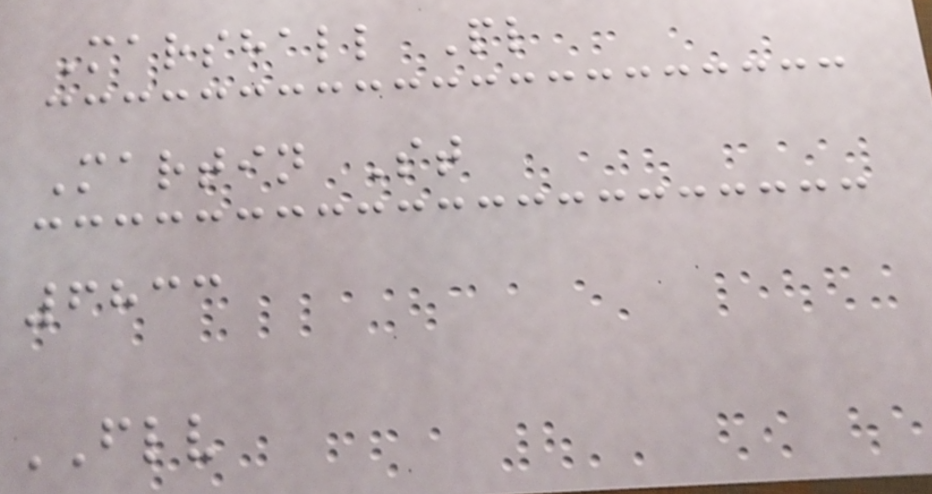Marshall Pl
Martin St
6833
FLV
